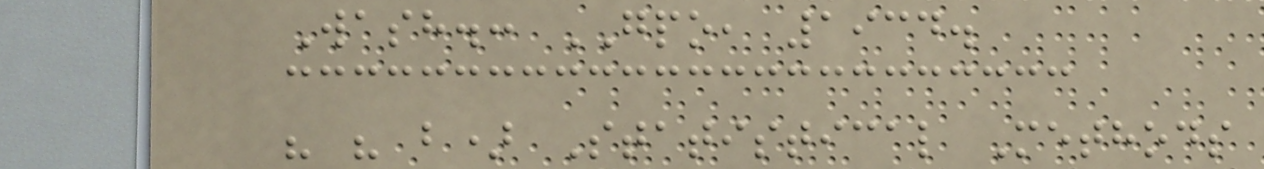Wash.: GPO, 1934.
" " b) Statistical Methods
